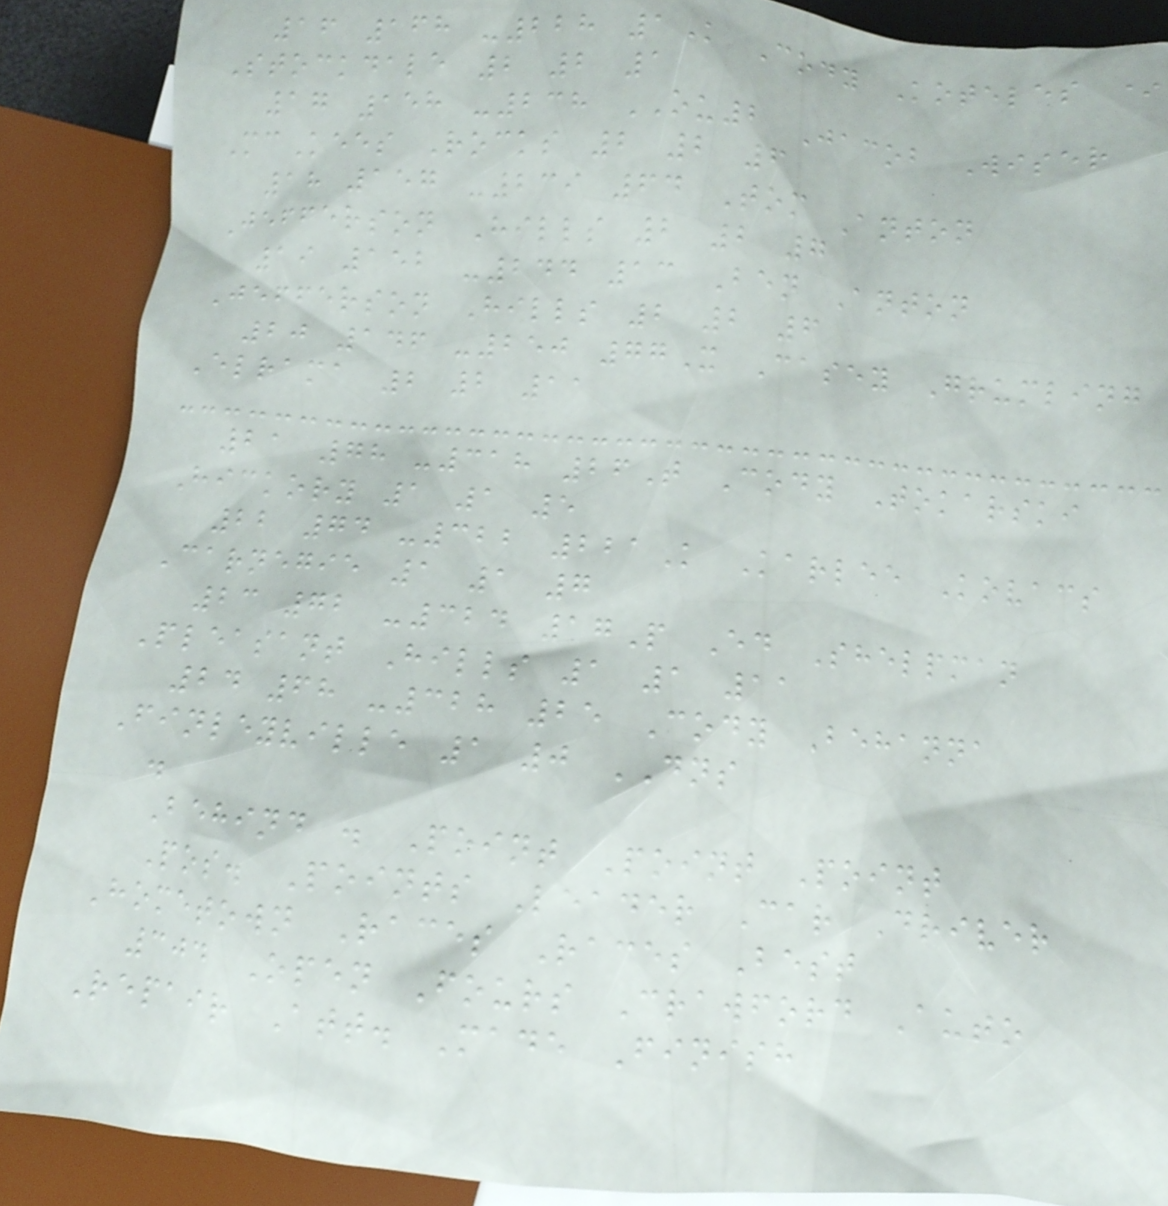16 168 -228 1K Cody Koteles *
Stockdale 2 2 1
17 158 -238 OU2 Jacob Wiser
McKees Rocks 2 2 6
18 157 -239 64 Tom Anton
Jefferson Hills 2 2 7
19 152 -244 13 Ben Anton
Jefferson Hills 2 2 6
20 146 -250 77X Casey Grumling
Elrama 2 2 11
21 78 -318 26T Cody Tokarski
Hickory 1 1 5
22 74 -322 221K Karlee Kovacs
Carnegie 1 1 7
23 72 -324 17P Ed Shelpman
Pleasant Hills 1 1 11
24 68 -328 25 Cody Behanna
Finleyville 1 0 DNS
.
Behind . Point Point Point
Pos. Points Leader Car Driver
Hometown Races Races Best
304 Open Fours Crawford Auto
Repair Att. Made Finish
